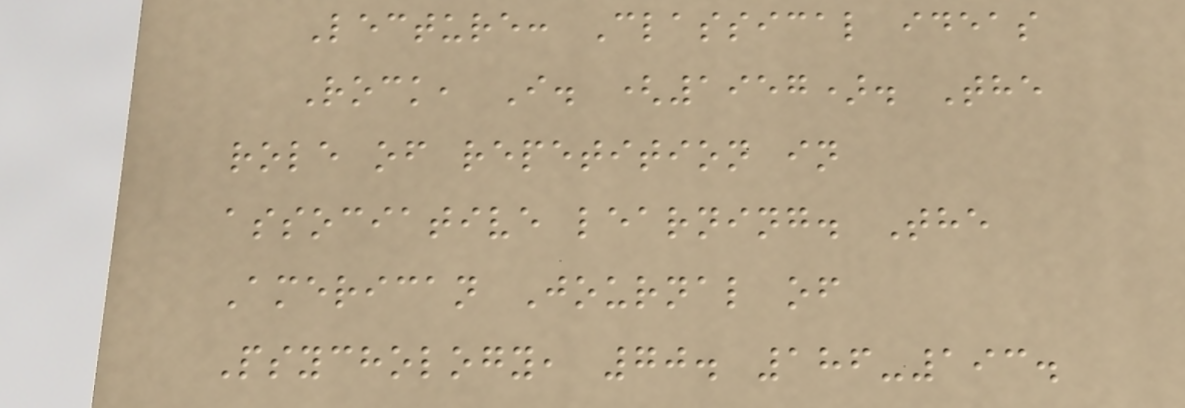Lecture: Classical ideas
Rock, I. (1957). The
role of repetition in
associative learning. The
American Journal of
Psychology, 70. 186-193.
